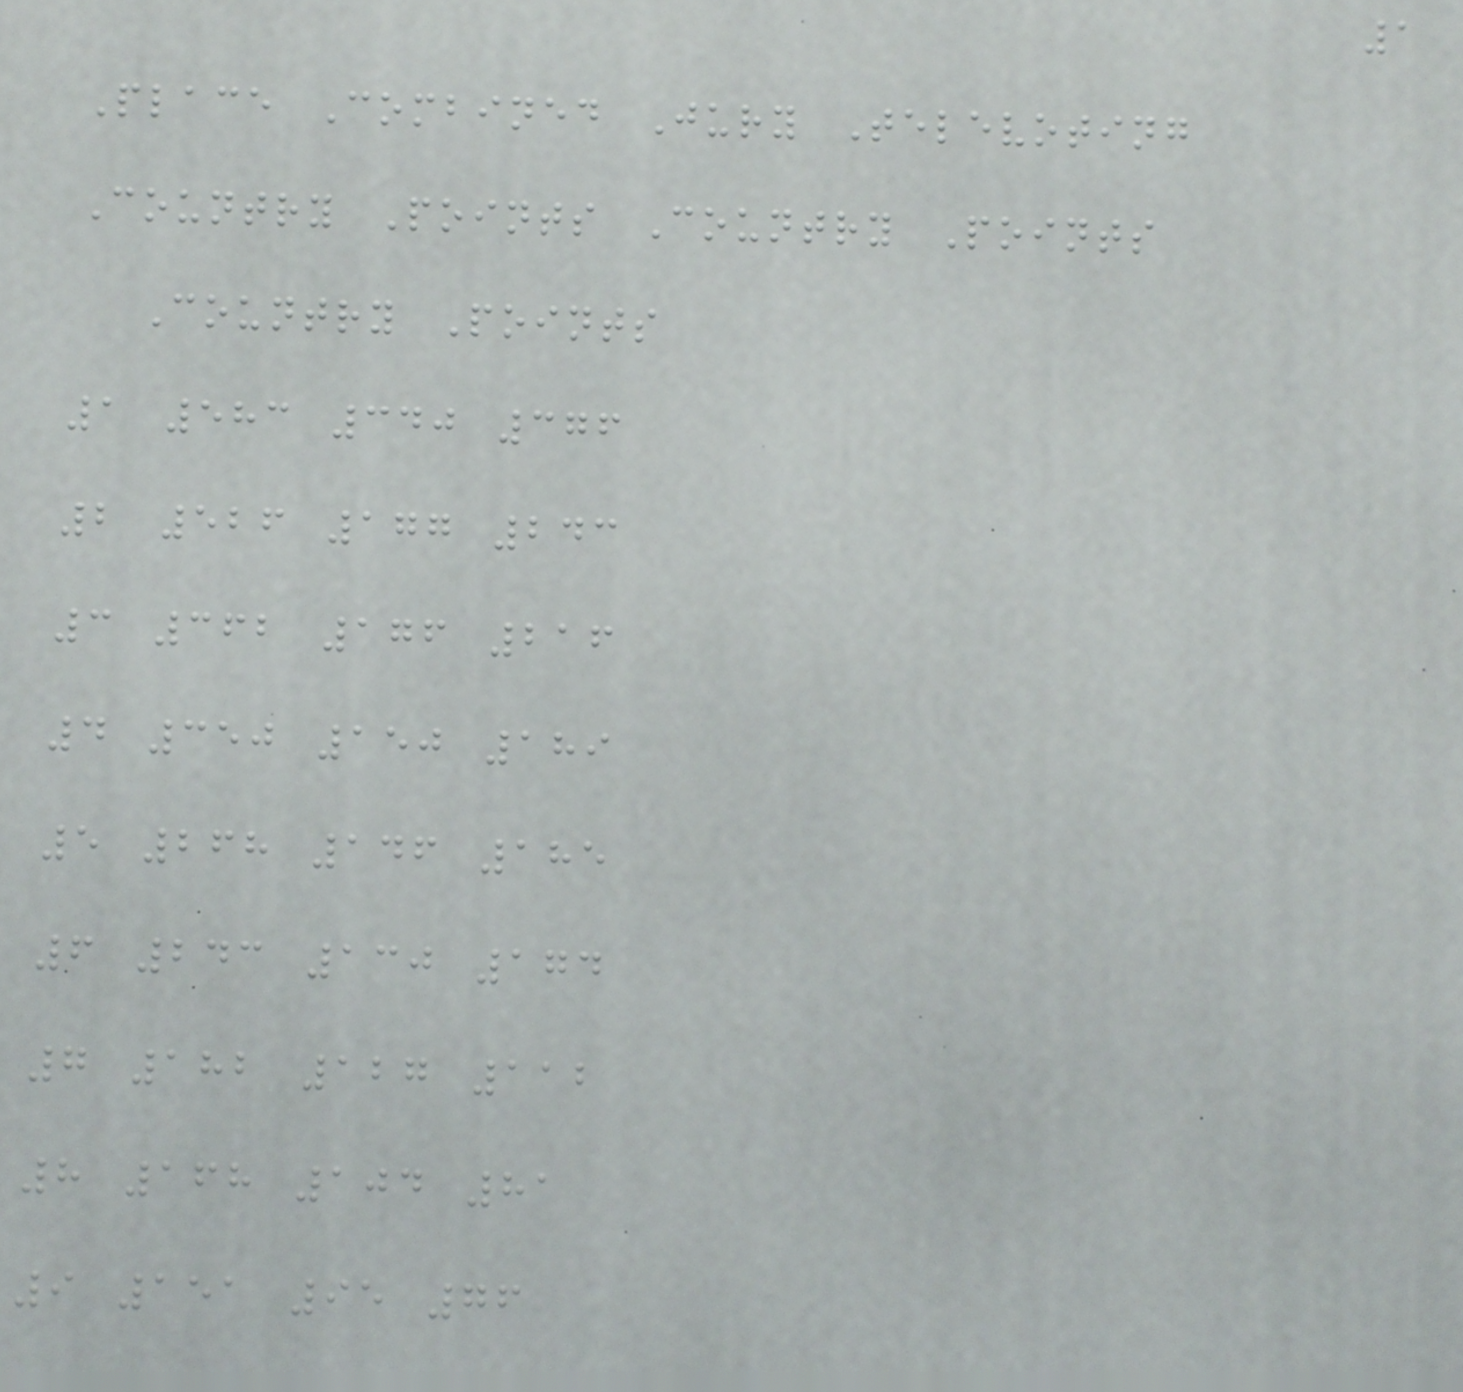1
Place Combined Jury Televoting
Country Points Country Points
Country Points
1 583 340 376
2 526 177 243
3 362 176 216
4 350 150 189
5 268 146 185
6 243 130 174
7 182 127 112
8 168 104 81
9 151 95 76
